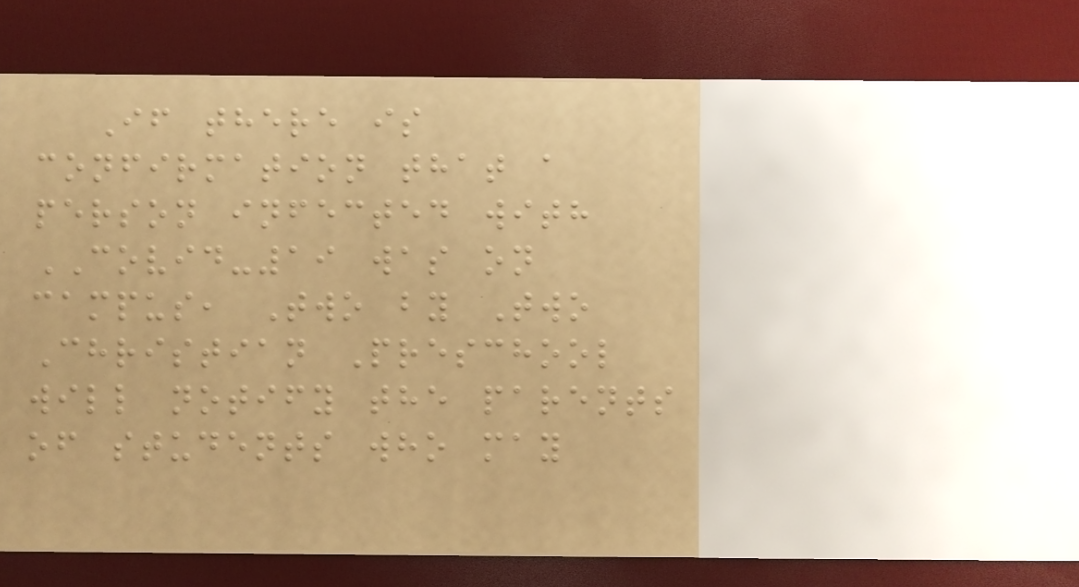If there is
confirmation that a
person infected with
COVID-19 was on
campus, Two by Two
Christian Preschool
will notify the parents
of students who may
